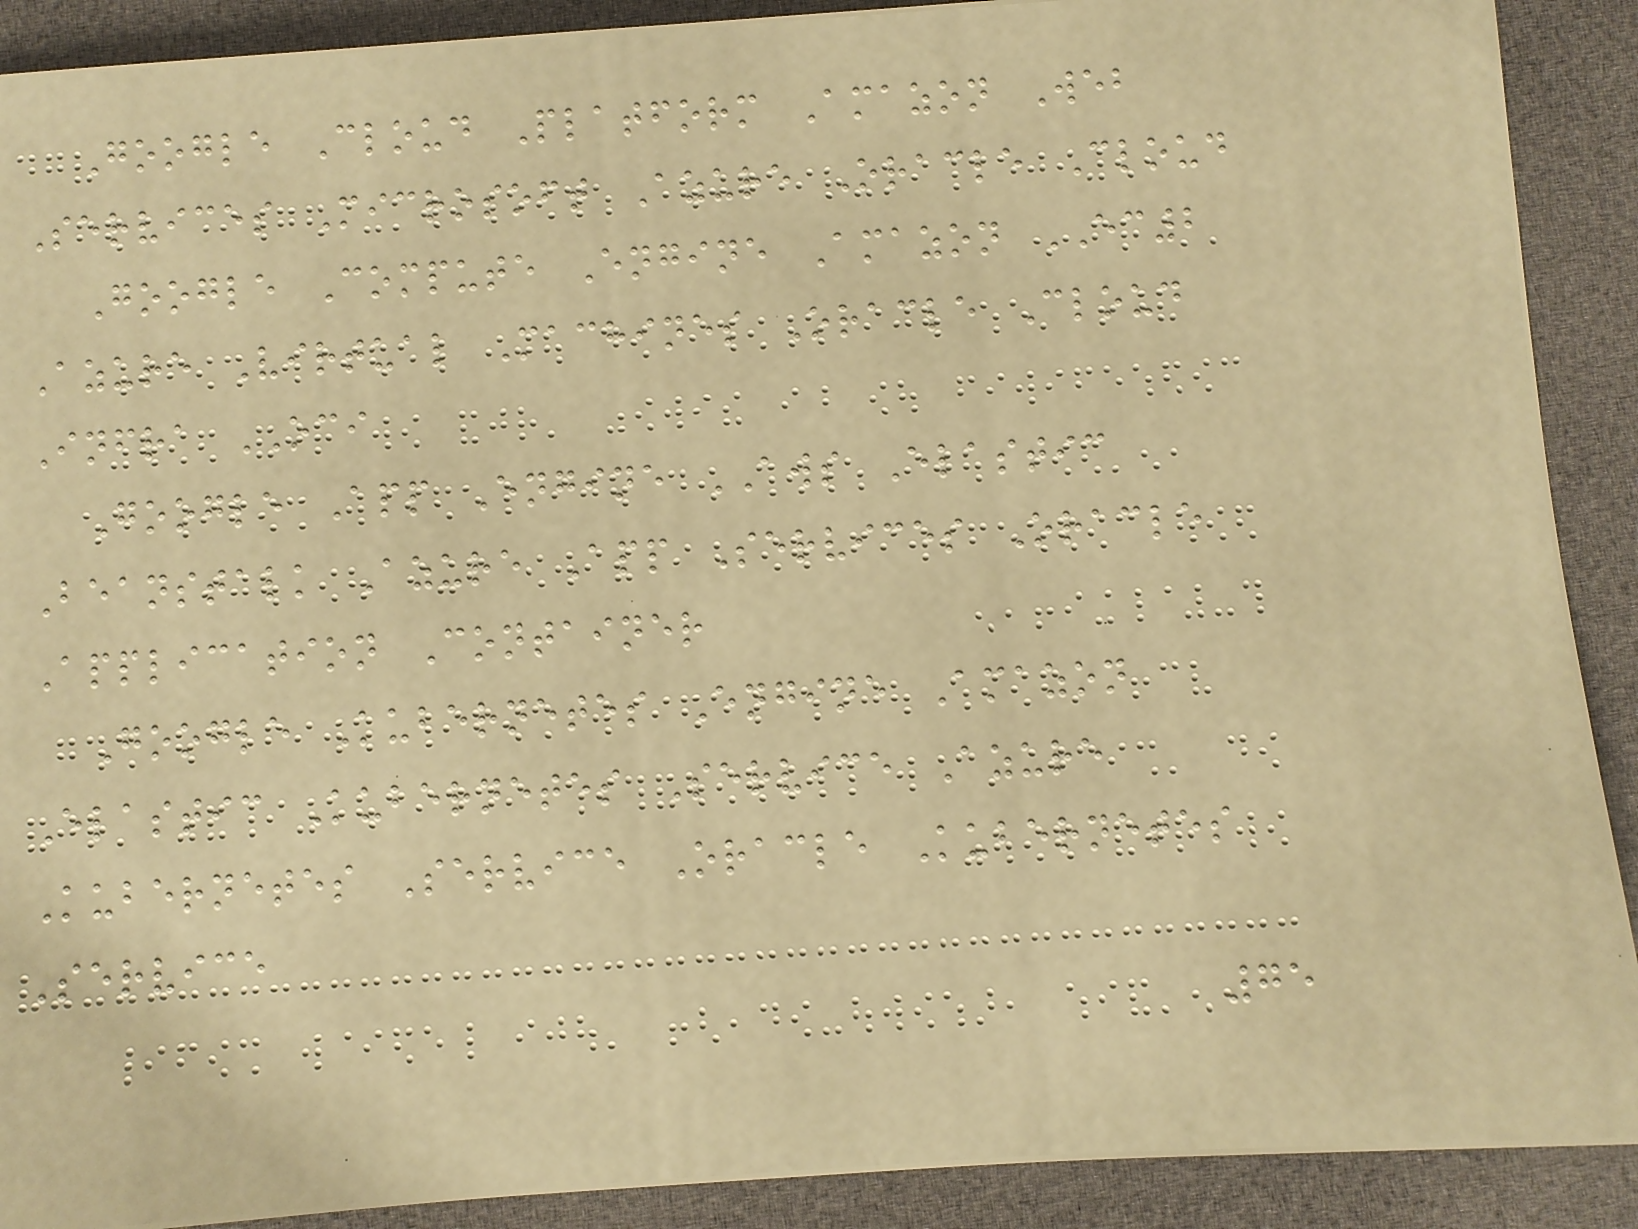Google Cloud Platform Amazon Web
Services Microsoft Azure Oracle Cloud
Google Compute Engine Amazon EC2
Azure Virtual Machines Oracle Cloud
Infra OCI
Google App Engine AWS Elastic
Beanstalk Azure App Services Oracle
Application Container
Google Kubernetes Engine Amazon
Elastic Kubernetes Service Azure
Kubernetes Service Oracle Kubernetes
Service
75
